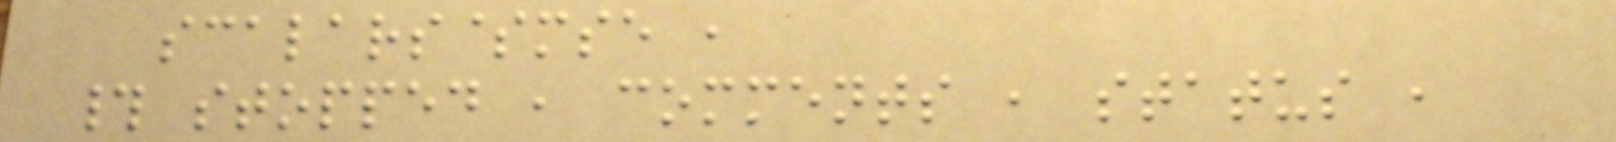scalars$mse ,
# stopped , comments , status ,
